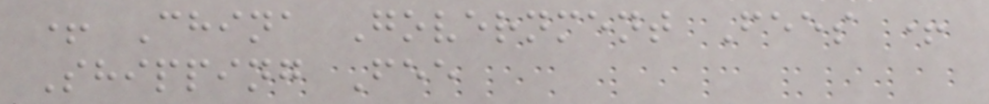+ China Government Fees +
Shipping Fee
